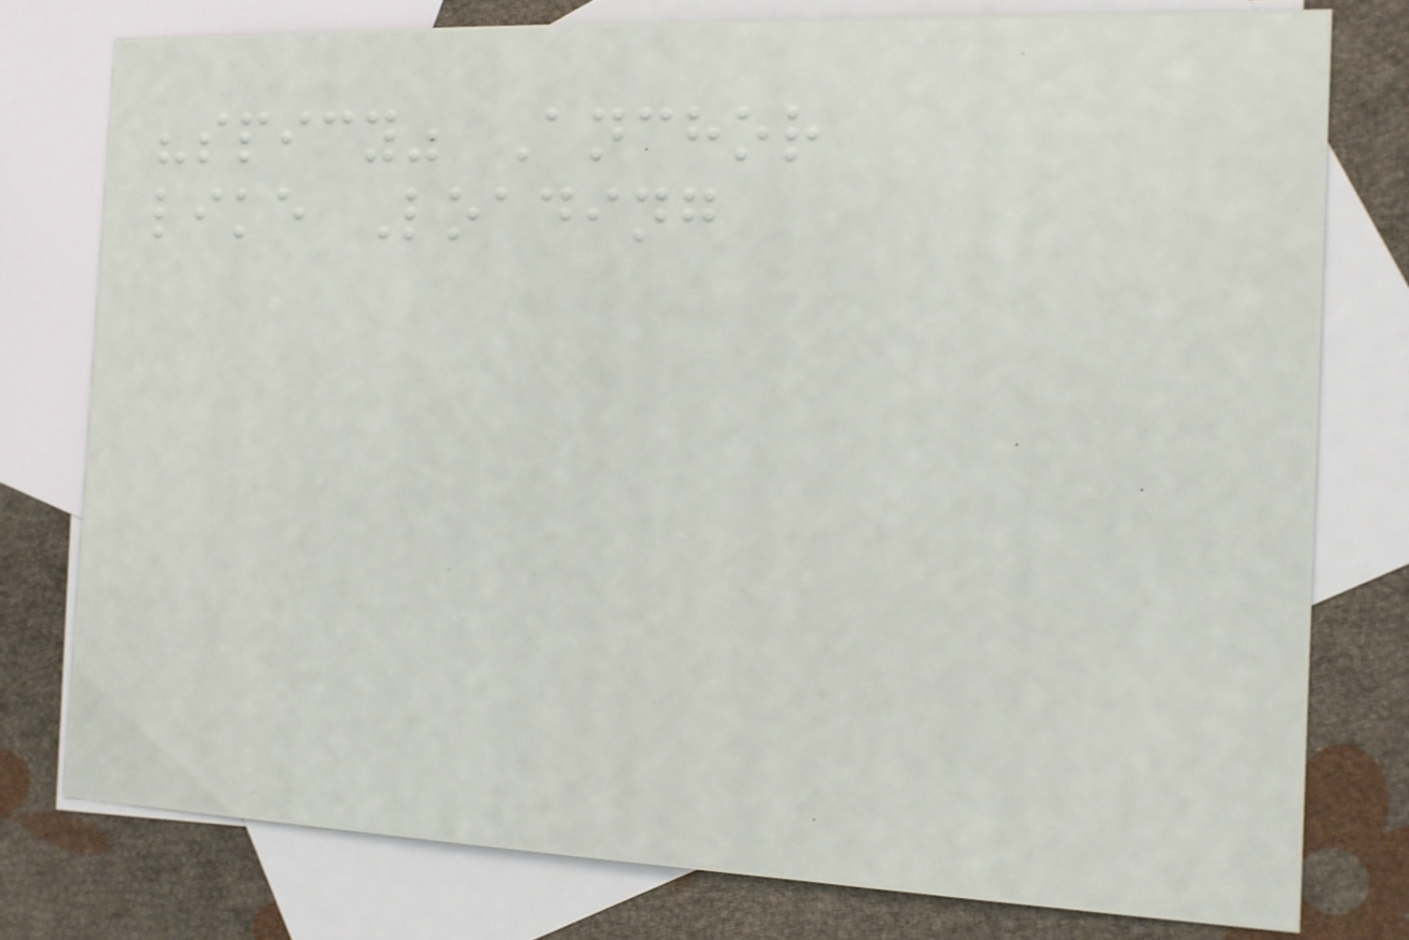"spicy" Anchor
like Loading
